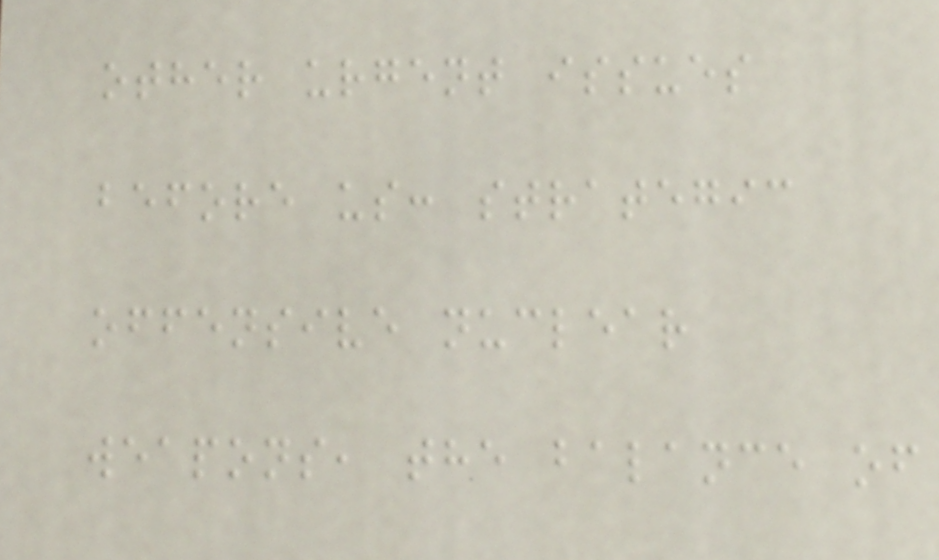other urgent issues
before us: strategic
offensive nuclear
weapons, the balance of
